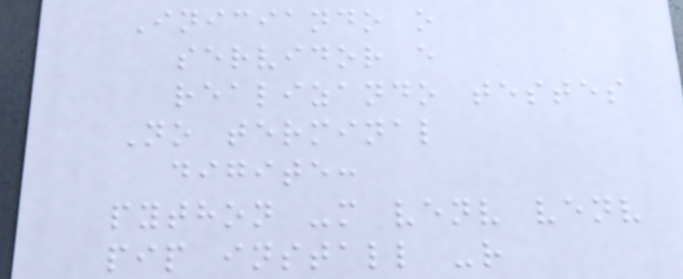Iniciando o
servidor e
realizando testes
No terminal
digite:
python -m venv venv
pip install -r
